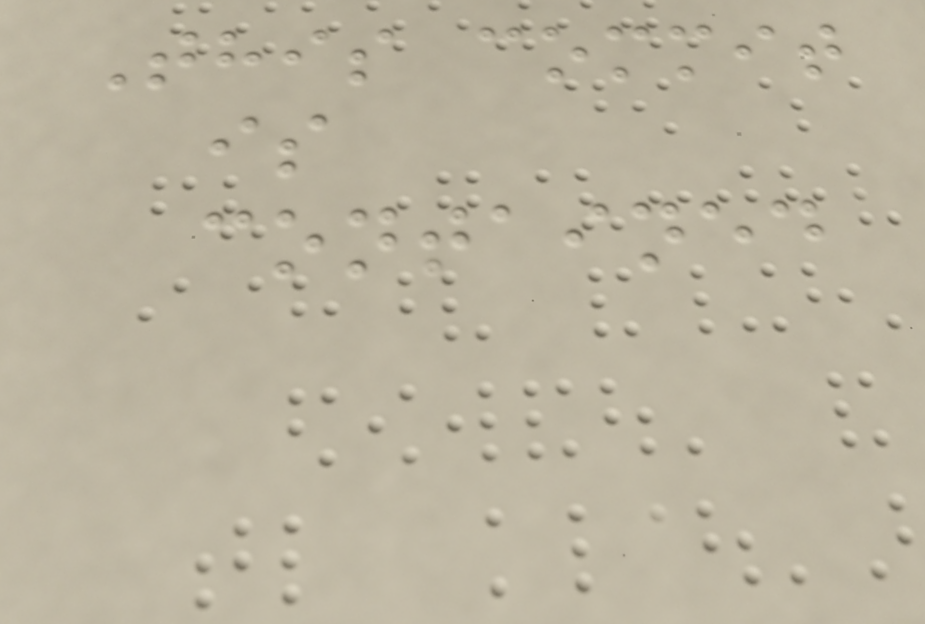This commit
is
contained
